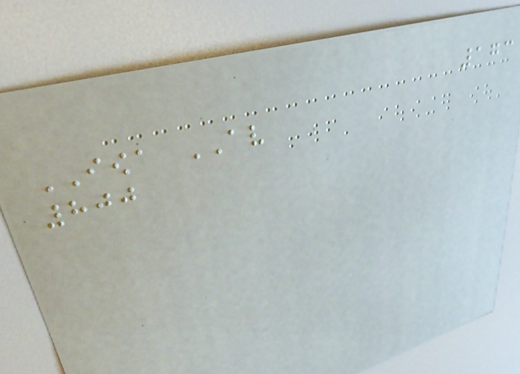173
IOWA AV
800
